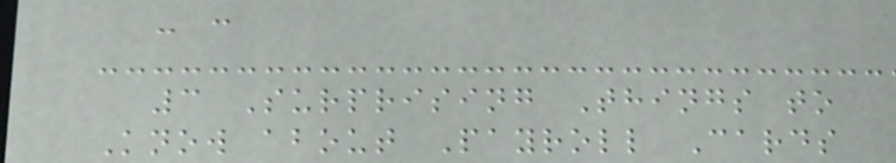- :
3 Surprising Things to
Know about Payroll Cards
